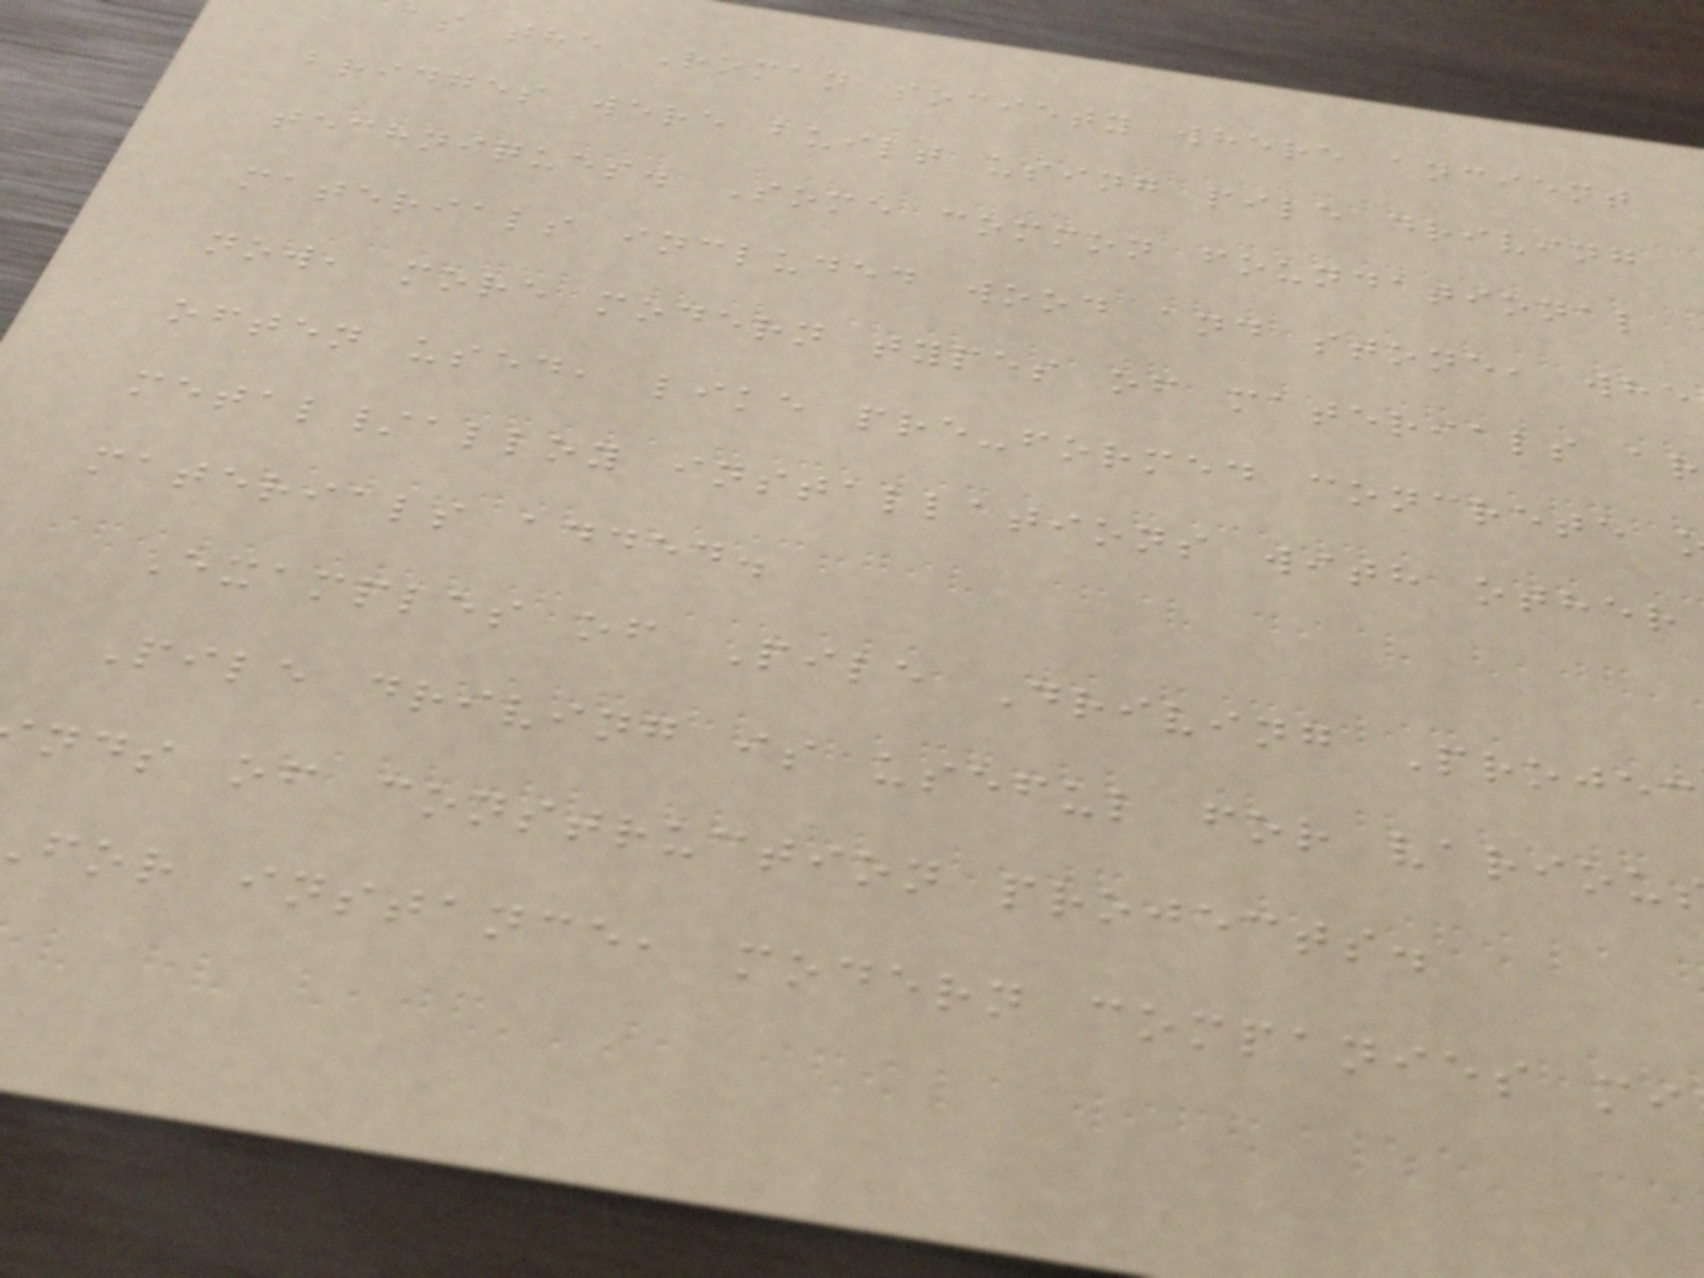as the Roman society where ancient
bridges were built using pile driving
techniques. Some common foundational
materials included wood and stone, whe
now, more modern types of materials ar
often used, like pre-formed concrete
metal/alloy installations with other
materials added.
Examples of Pile Driving Projec
Pile driving is useful for variou
nds of construction projects.
for instance, modern companies mi
